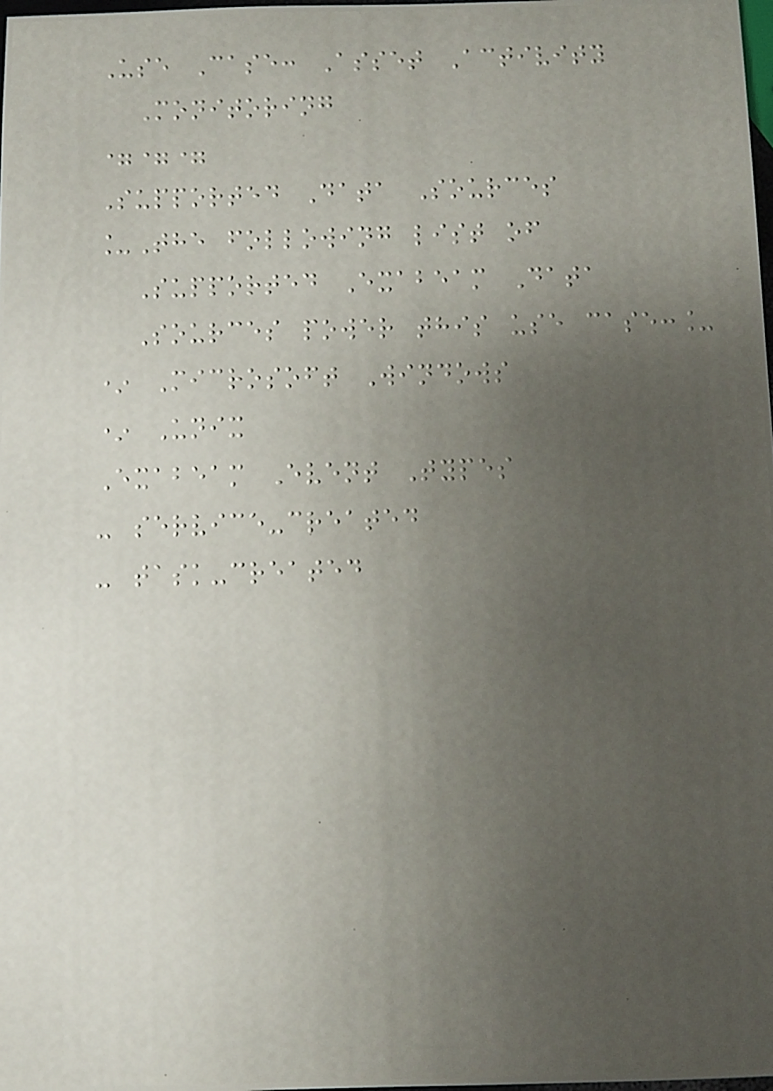Use Case: Asset Activity
Monitoring
===
Supported Data Sources
_The following list of
Supported Exabeam Data
Sources power this use case:_
* Microsoft Windows
* Unix
Exabeam Event Types
- service-created
- task-created
